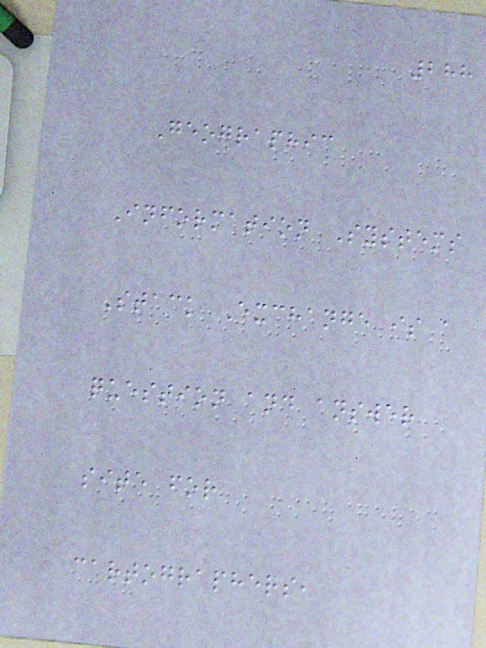288
Geographic
Information Systems
Stack Exchange is a
question and answer
site for
cartographers,
